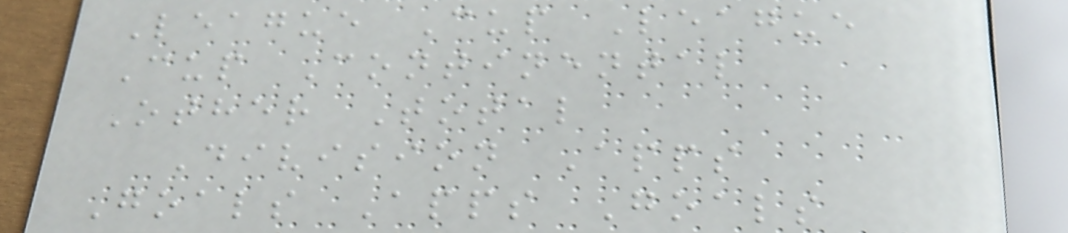League Cup League
Cup Continental
Other Total
Division Apps
Goals Apps Goals
